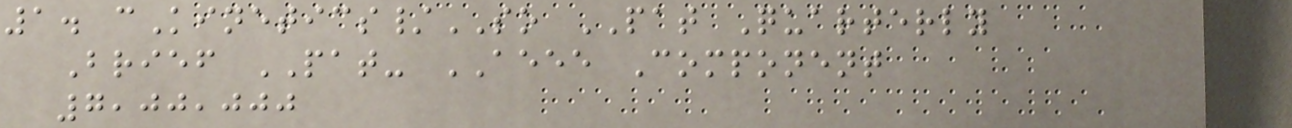1. cKinetics/SO PAT Quarterly
Brief PAT- AEEE Component
7,00,000
